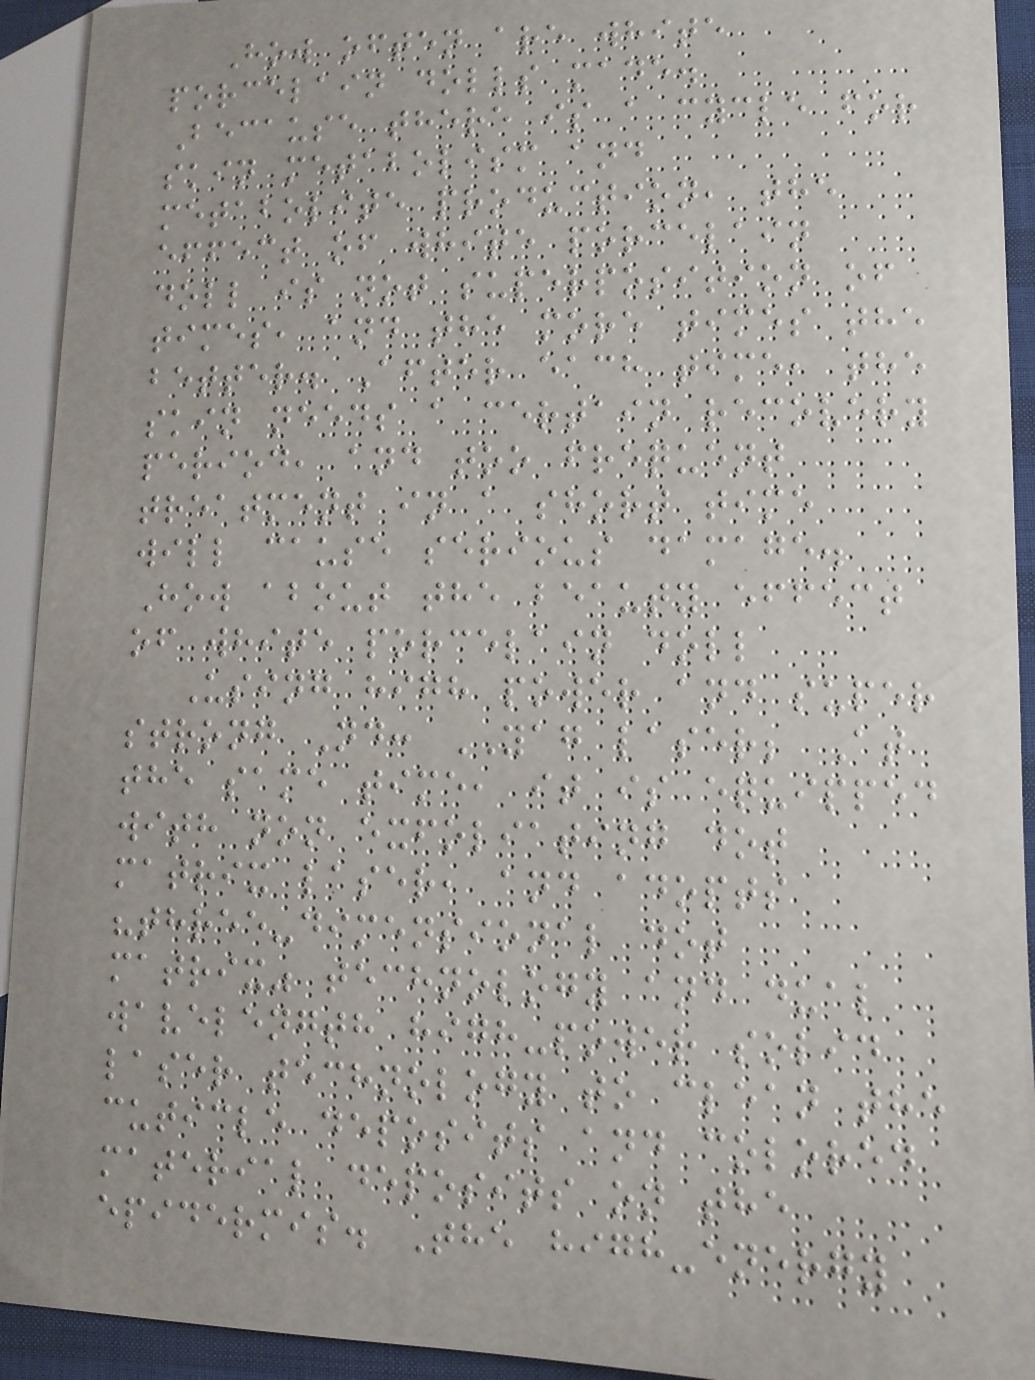How often are white
porcelain dolls made.
Because there is a cycle for
skin metabolism and
metabolite production, the
effect of white porcelain
doll is not superposition of
times, and the more times the
better. After each time, the
skin needs a certain recovery
period, and too frequent
treatment in a short time
will cause serious damage.
How about the beauty effect
of white porcelain doll
Using high power and super
strong Nd: YAG laser; At
the same time, it is equipped
with non exfoliating dot
matrix laser, and adopts
"three-dimensional dot
matrix" technology and dual
wavelength high-power solid
laser technology to clean the
cuticle deposits and colored
material deposits on the
epidermis. The high-energy
